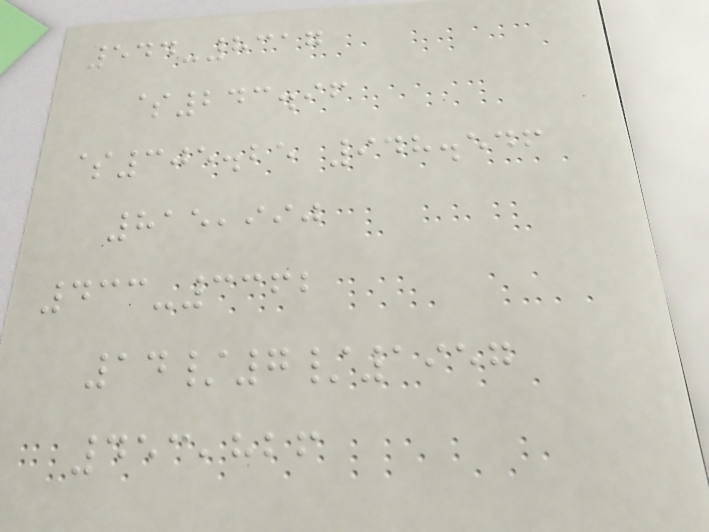544-8317
$243.96
$305.25 948.546
815,990
433-3362
14/7/1957
453,826
